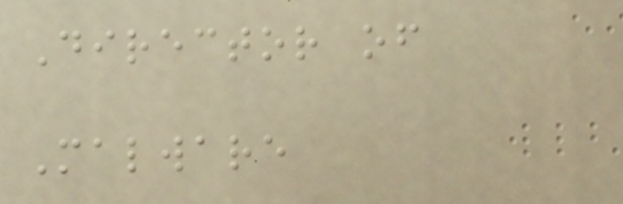Director of
Malware
